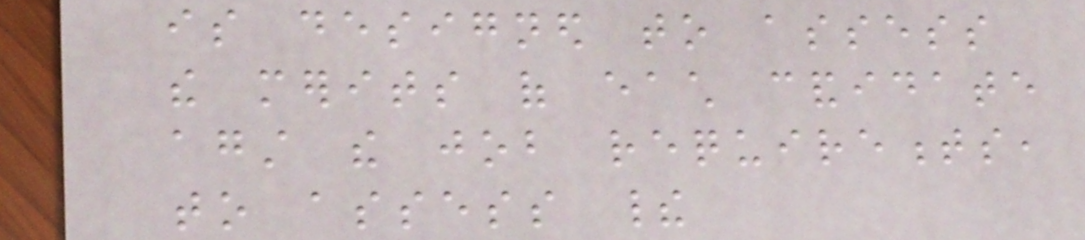is designed to assess
the merits of each candidate
against the job requirements,
to assess their
